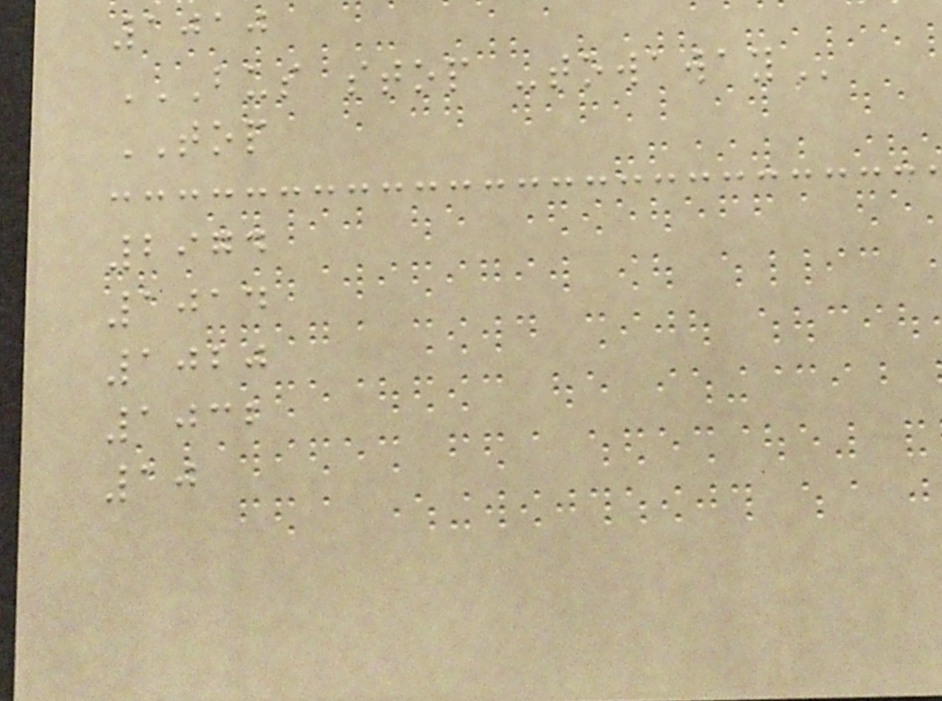1010
BUS STOP -TOWAWAY
TOP
2974
1014
1020
1032
10
